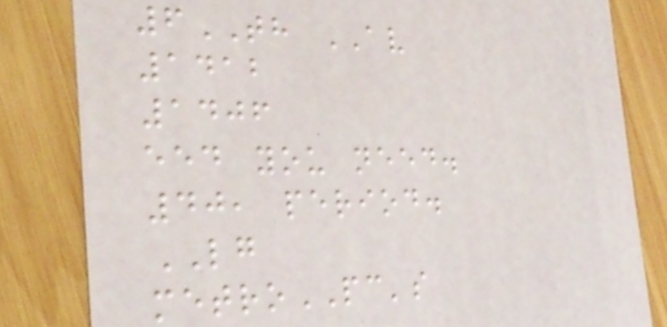6TH AV
1412
1406
eed you need.
40, period.
LG
metroPC's
